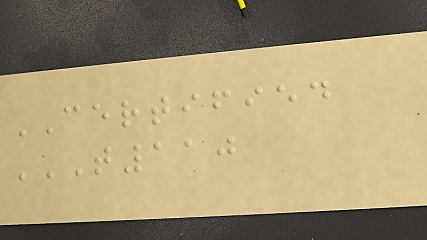CERTIFIED
T110
